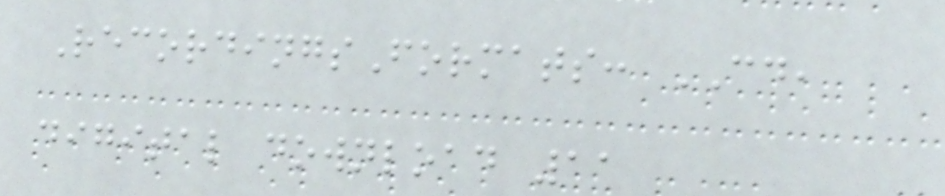RecordingsFormats: CD,
digital download 11
